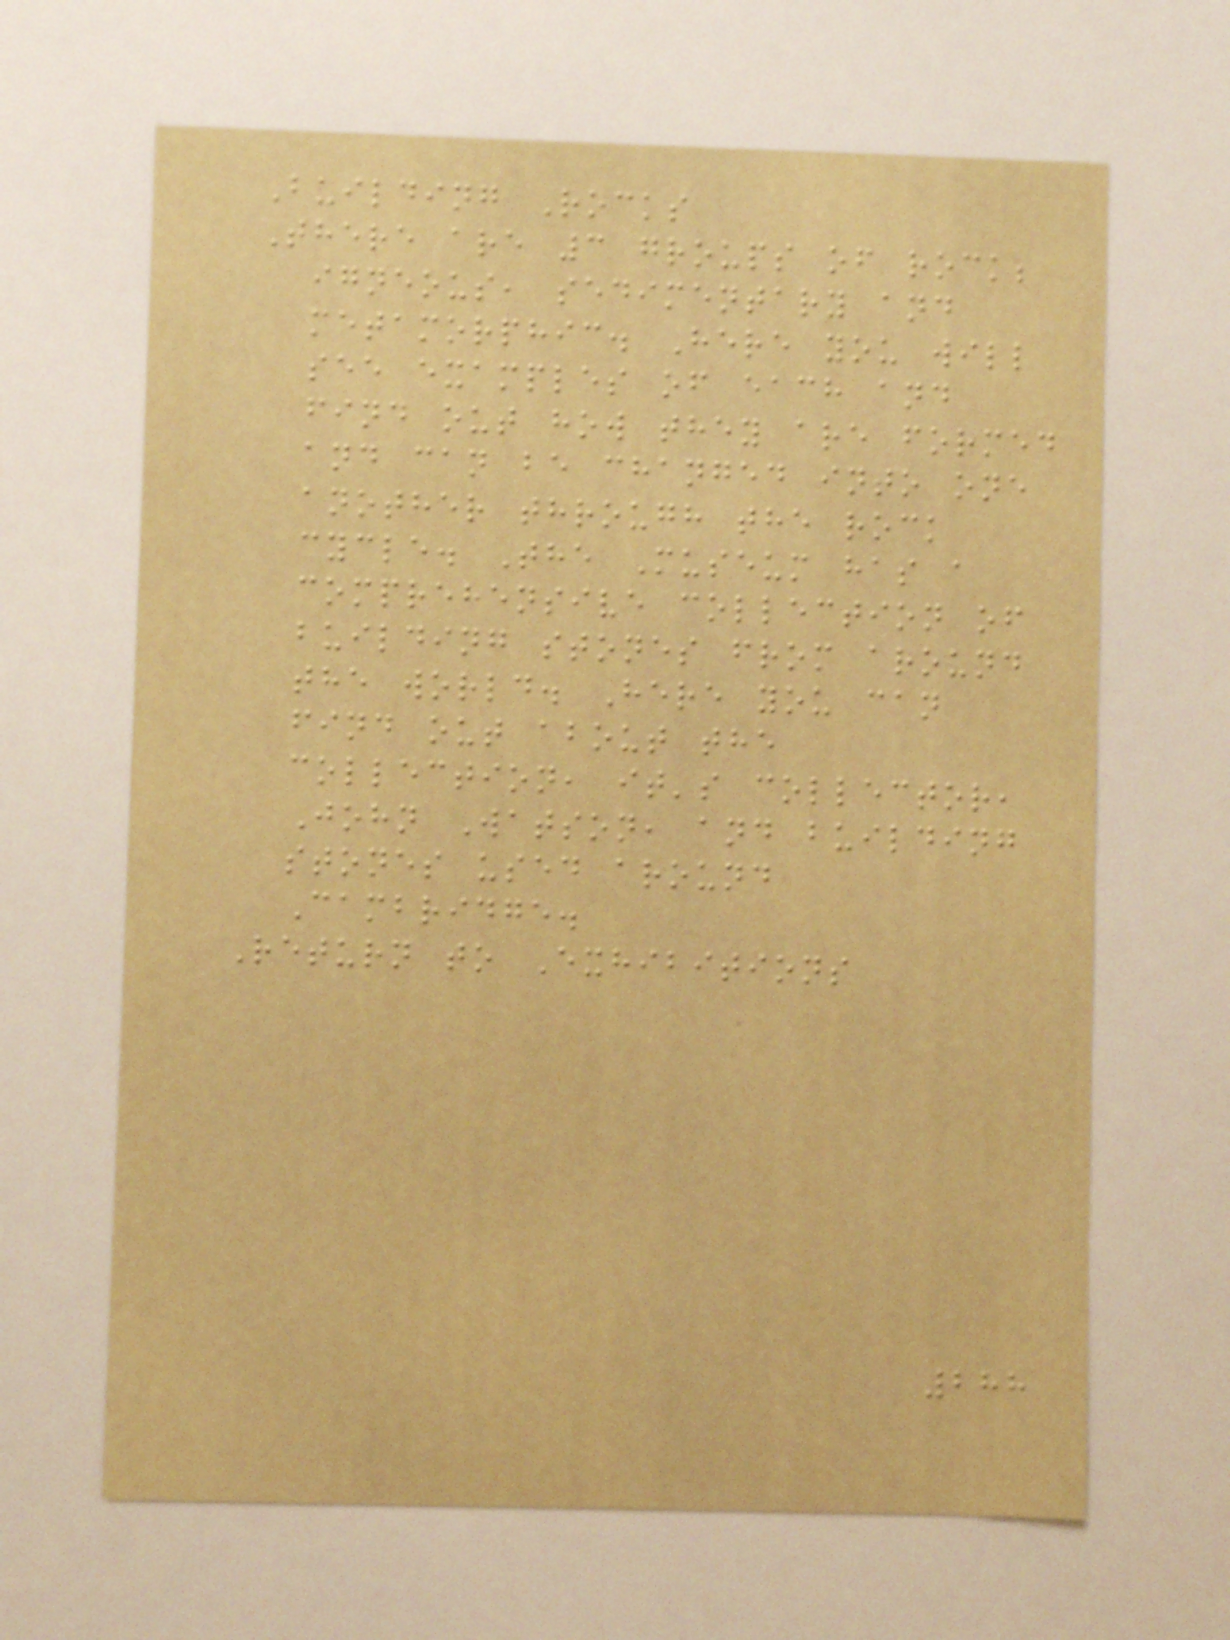Building Rocks
There are 3 groups of rock;
igneous, sedimentary and
metamorphic. Here you will
see examples of each and
find out how they are formed
and can be changed into one
another through the rock
cycle. The Museum has a
comprehensive collection of
building stones from around
the world. Here you can
find out about the
collection, it's collector,
John Watson, and building
stones used around
Cambridge.
Return to Exhibitions
288
